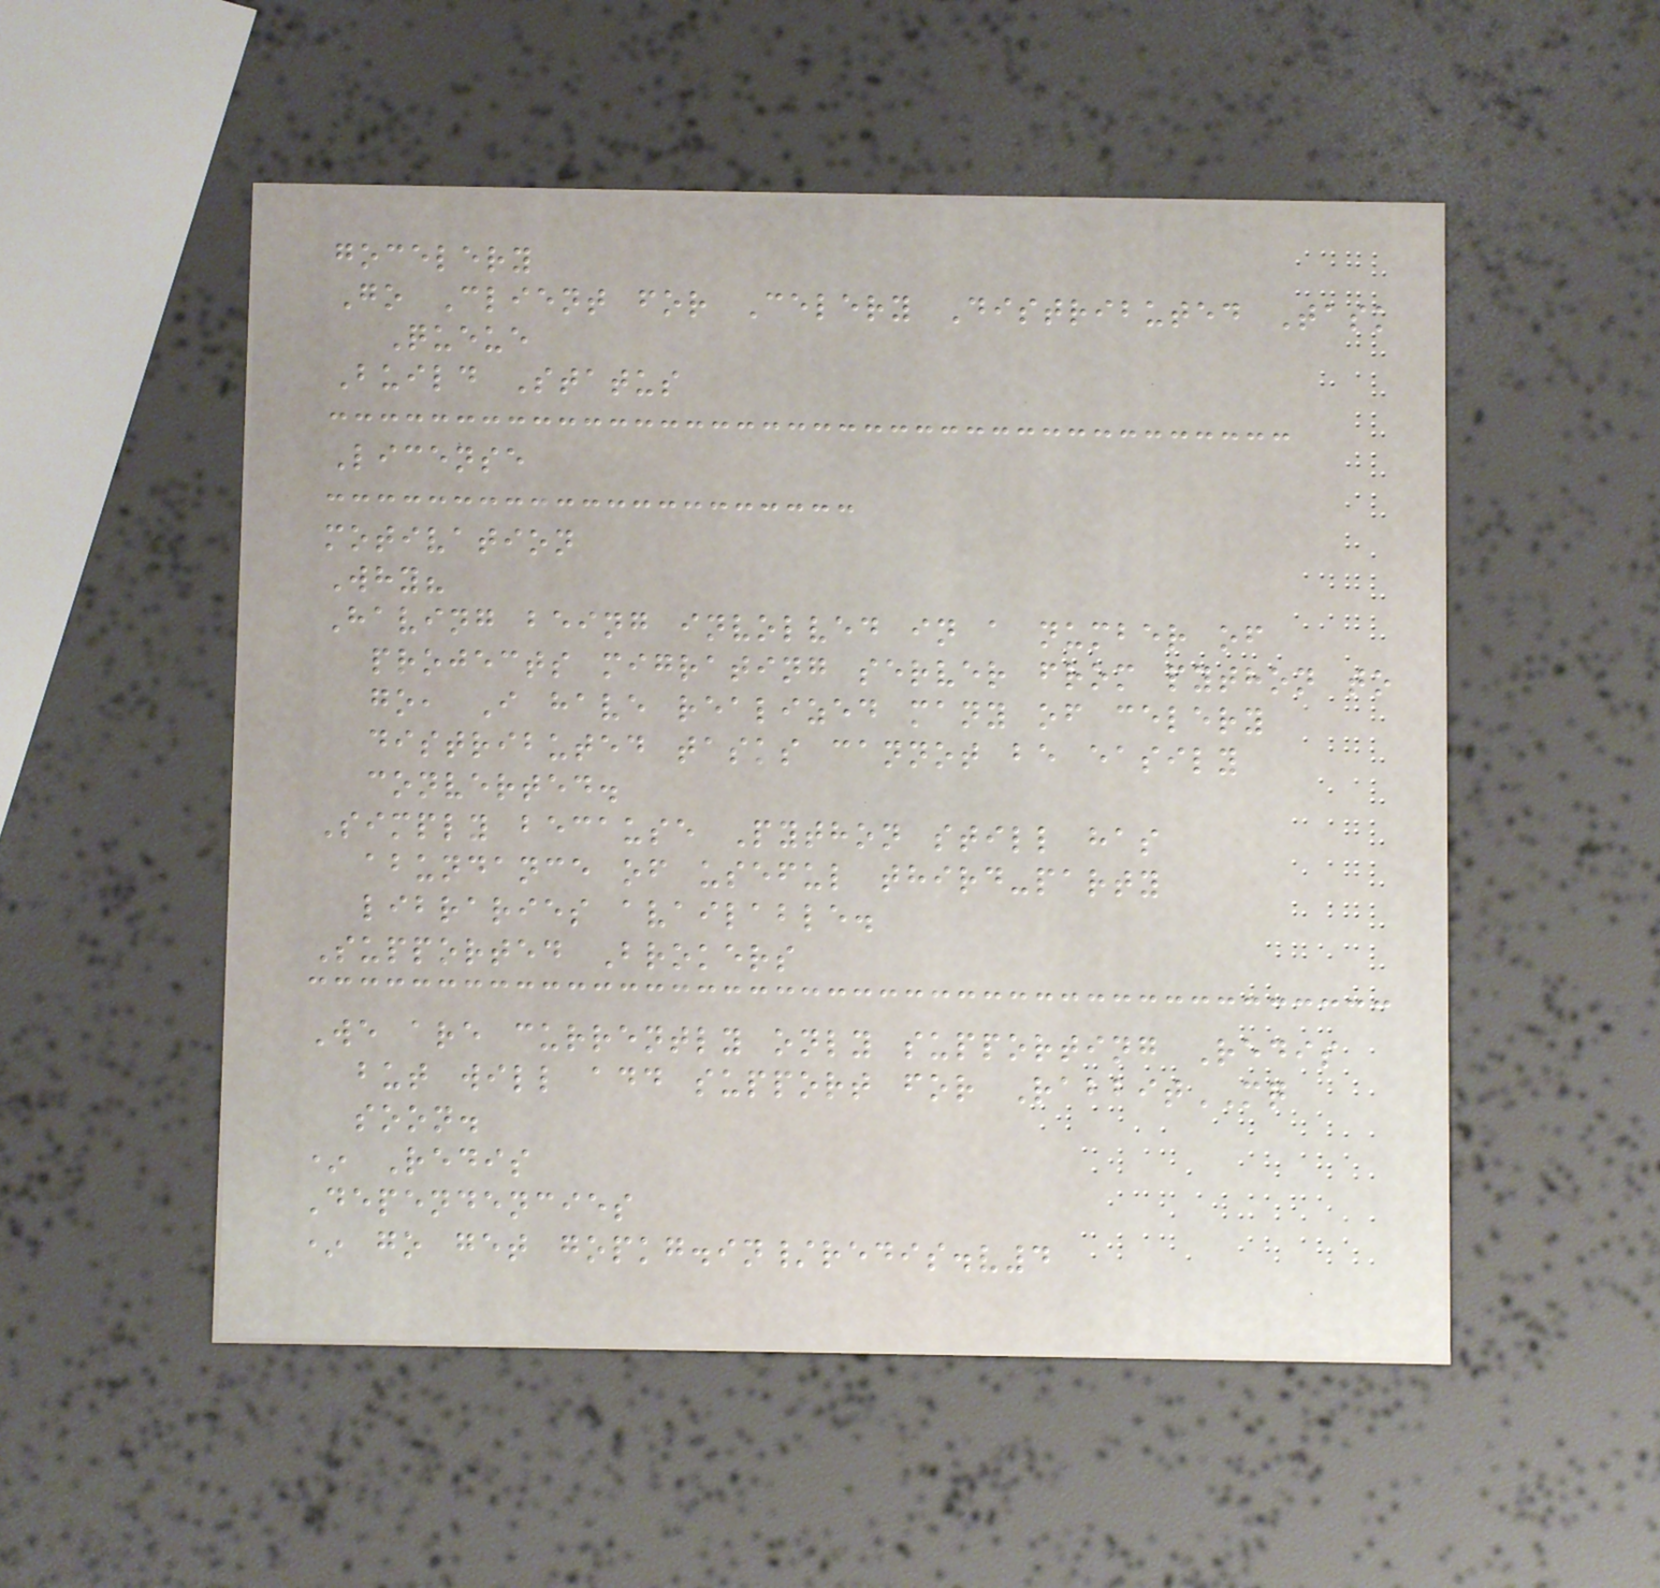gocelery
Go Client for Celery Distributed Task
Queue
Build Status
License
motivation
Why?
Having being involved in a number of
projects migrating server from python to
go, I have realized many of celery
distributed tasks cannot be easily
converted.
Simply because Python still has
abundance of useful third-party
libraries available.
Supported Brokers
We are currently only supporting Redis
but will add support for RabbitMQ
soon.
* Redis
Dependencies
* go get gopkg.in/redis.v4
